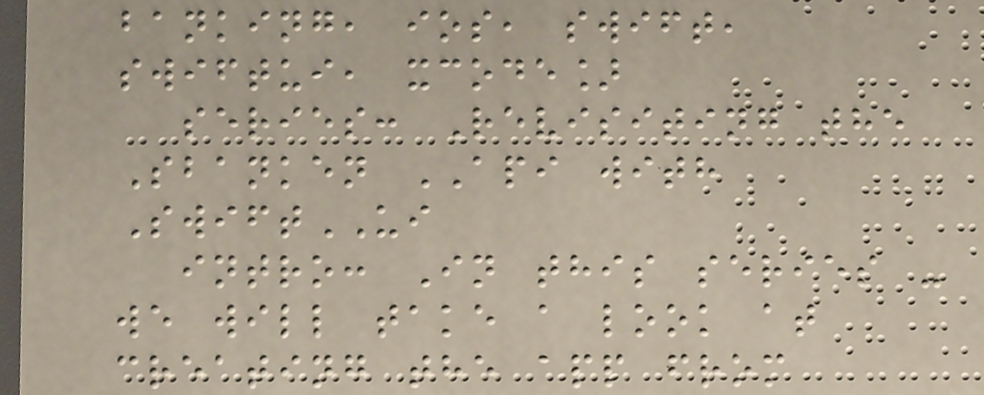banking, ios, swift,
swiftui, xcode]
series: Revisiting the
Sbanken API with
SwiftUI
intro: In this series -
we will take a look at
creating the app from
